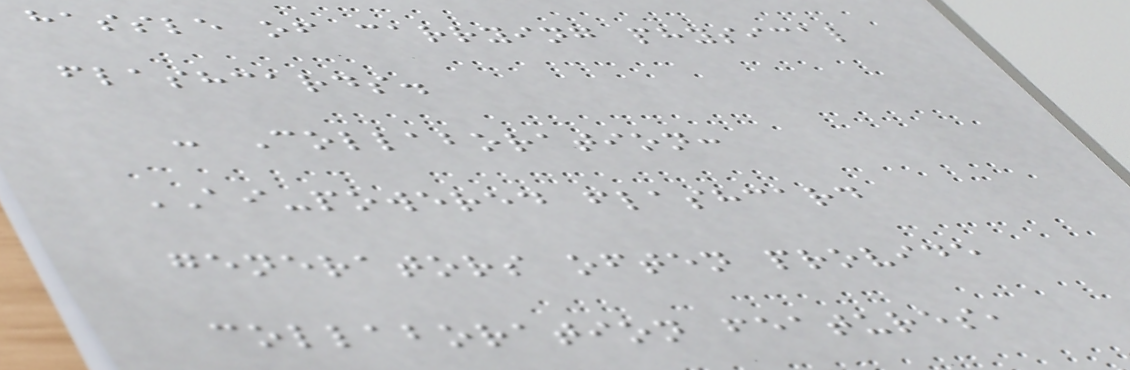hassle of carrying physical
flashcards.
- Collaboration:
AI-powered flashcard
generators often provide
collaboration features,
